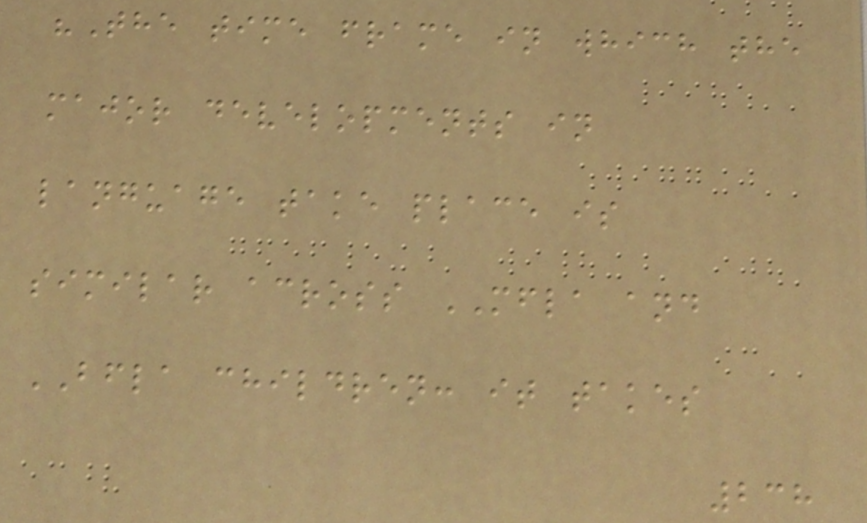"The time frame in which the
major developments in
language take place is
similar across MFLA and
BFLA children: it takes
238
